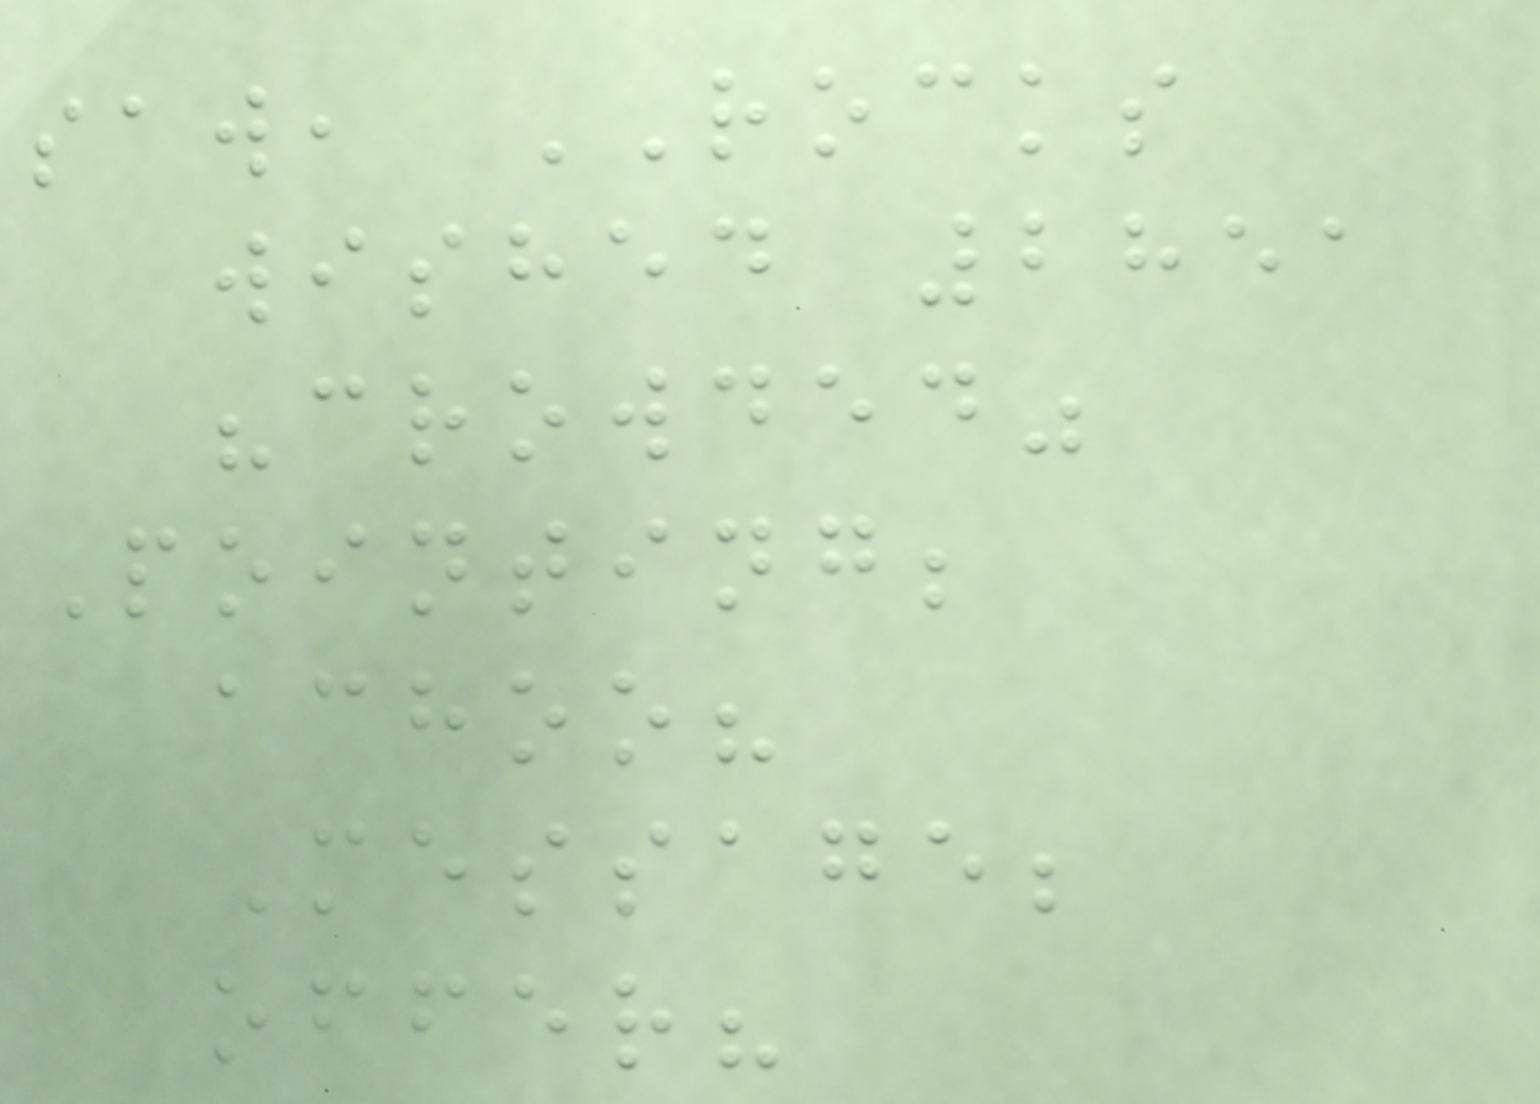saw, ROCKS
wished 2851
"crowded"
Pointing;
achoo?
Message;
offer?
